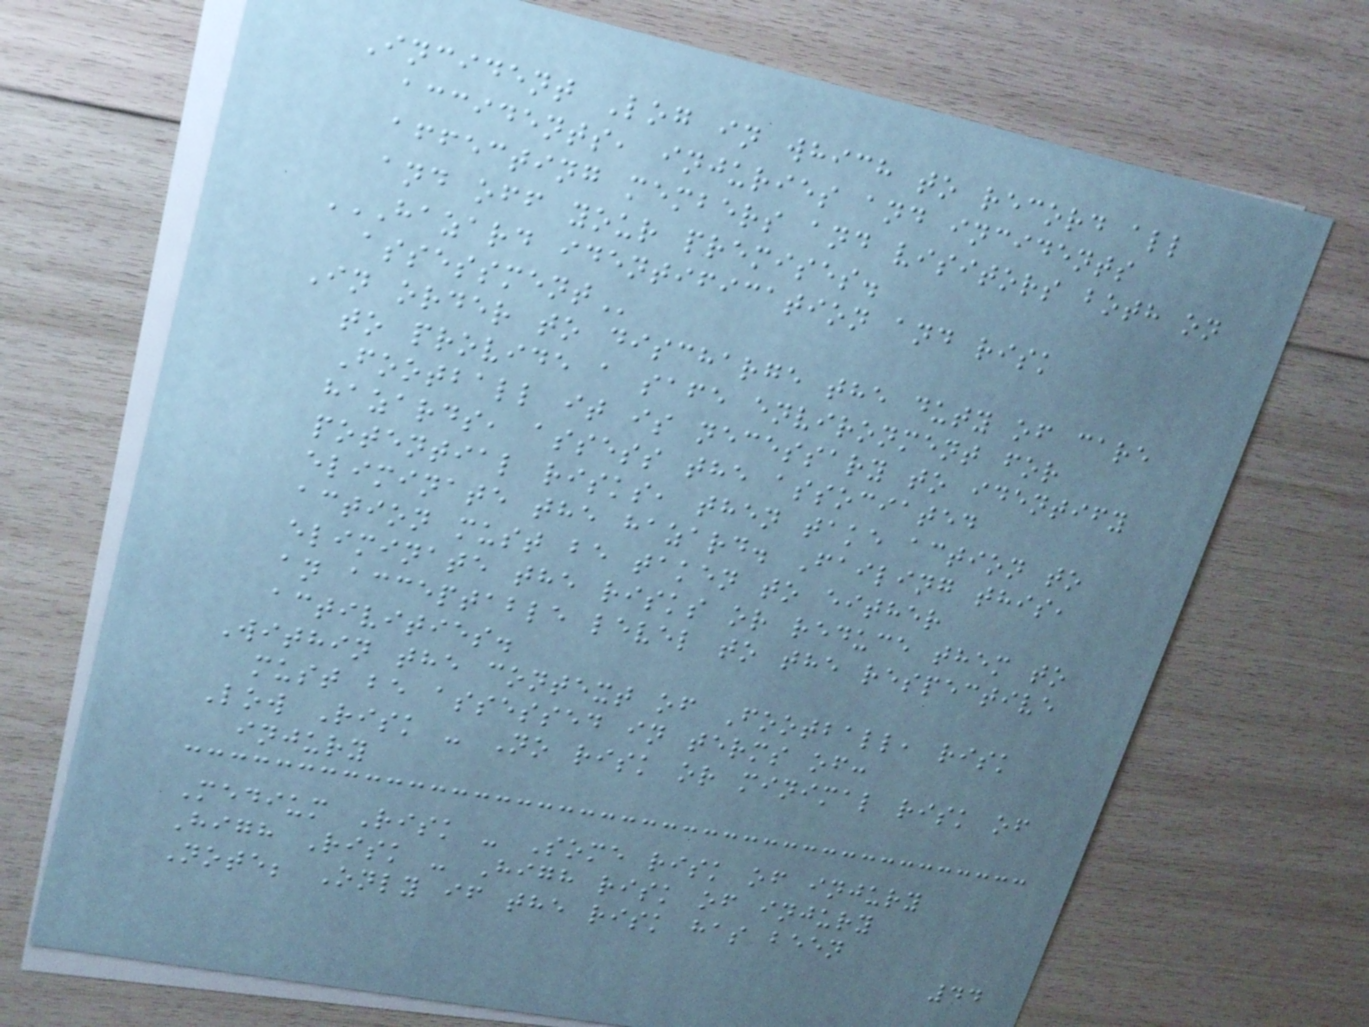Incident Log in which to record all
accidents, injuries and incidents
affecting members and visitors both on
and off your premises.
HAZARD IDENTIFICATION AND RISK
ASSESSMENT
In order to discharge the duty of care
to provide a safe environment for
Football it is necessary to identify
hazards, assess the associated
potential risks, then take action to
eliminate the hazard. Failing this,
action must be taken to either
eliminate the risks or reduce them to
an acceptable level to the respective
activities.
Within the context of Football, risk
must be assessed in terms of:
Low Risk - No risk or minimal risk of
injury
Medium Risk - Some risk of injury
High Risk - High risk of injury
Note; Only if the risk has been
44
